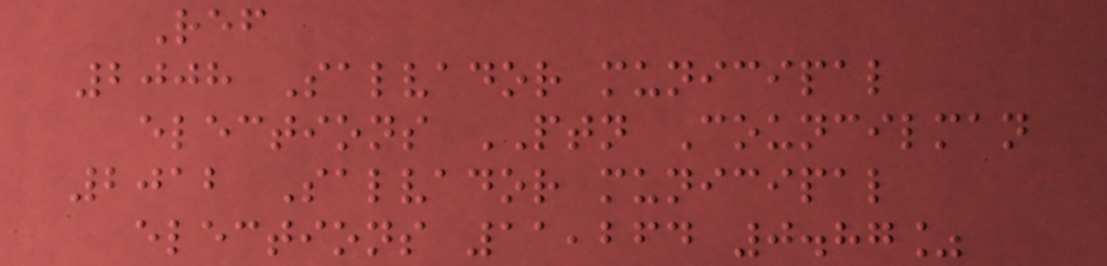Ref
2008 Salvador municipal
elections PTN Councilman
2012 Salvador municipal
elections 11,264 0.87%
